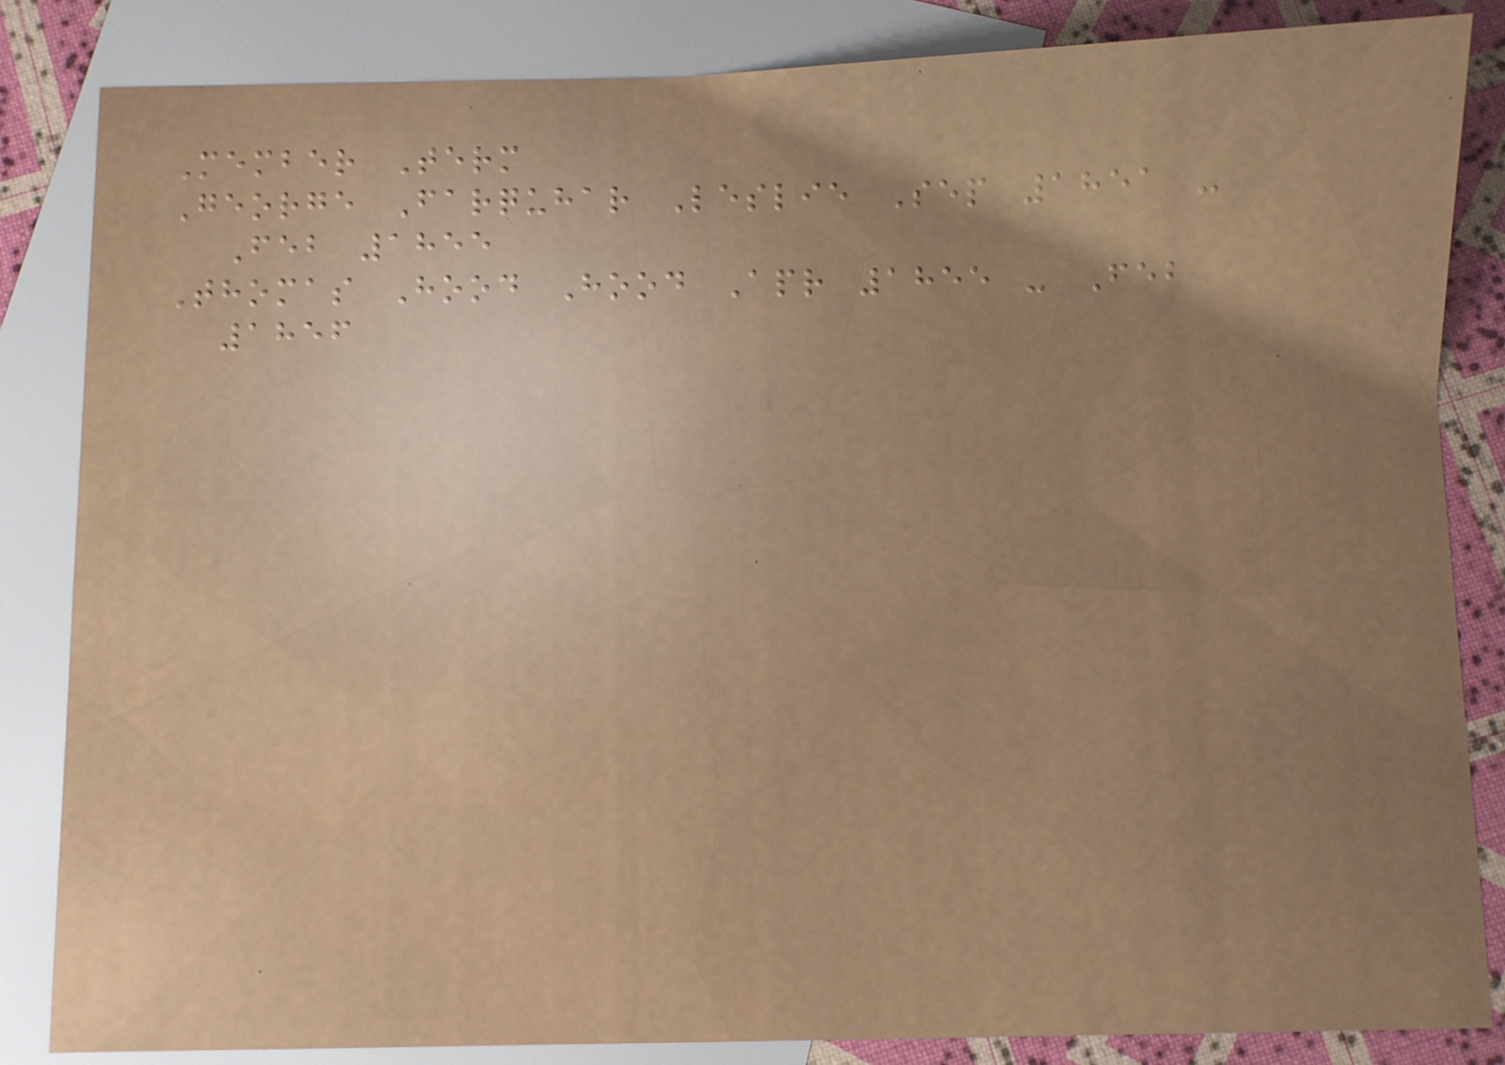Member Term
George Farquhar Leslie Sep 1851 -
Feb 1855
Thomas Hood Hood Apr 1855 - Feb
1856
